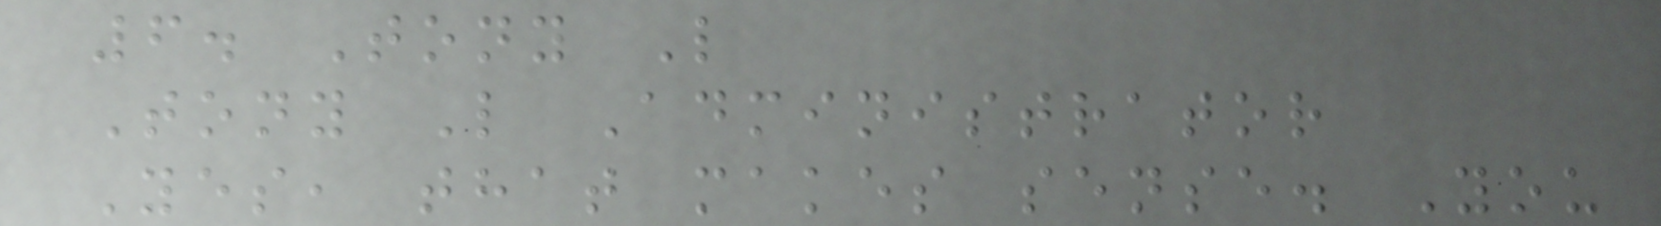6. Tony L
Tony L Administrator
Yes, that makes sense. You
